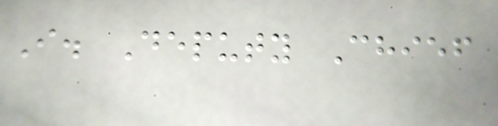I. Deputy Chief
